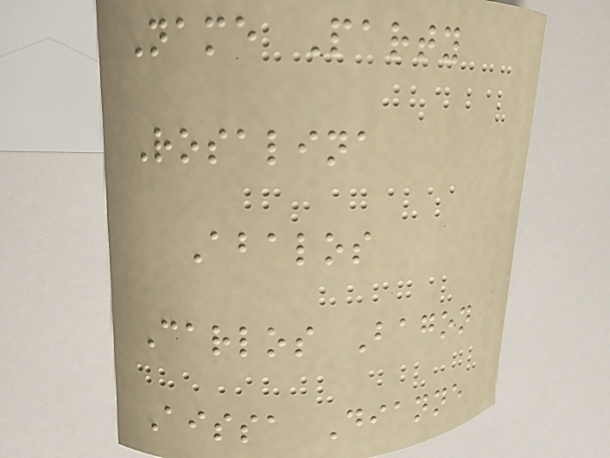Name Party
Rosalina
Abalos
Carlos Bagon
Aissa Dianne
